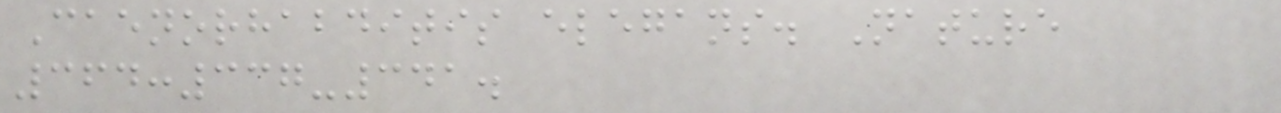Caenorhabditis elegans. Nature
364:337-341.
